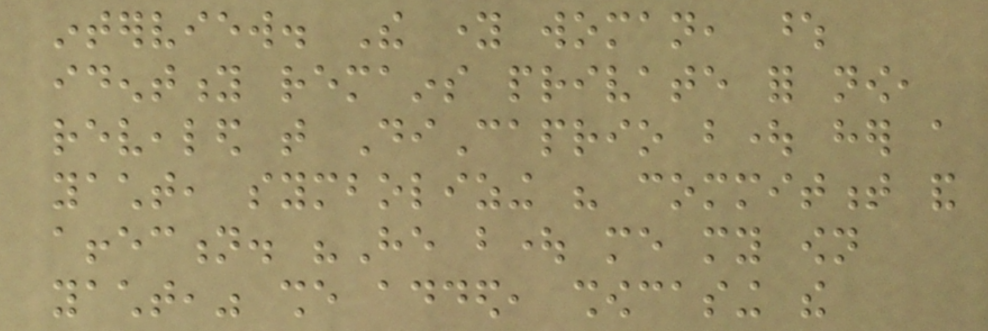interview. The young woman, whose
identity remains private for now,
revealed that DiCaprio bought her a
yacht, symbolizing his commitment and
affection. "He bought me my own
yacht," she added, showcasing the
